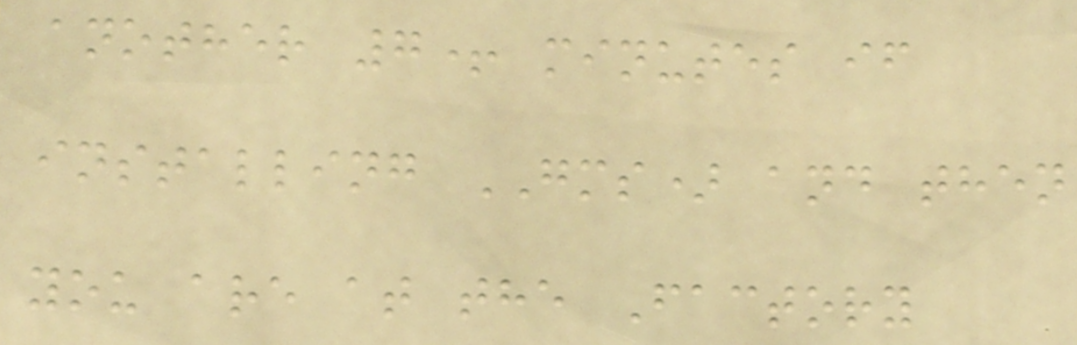another 7+ minutes if
installing GMS) and then
you are at the Factory
